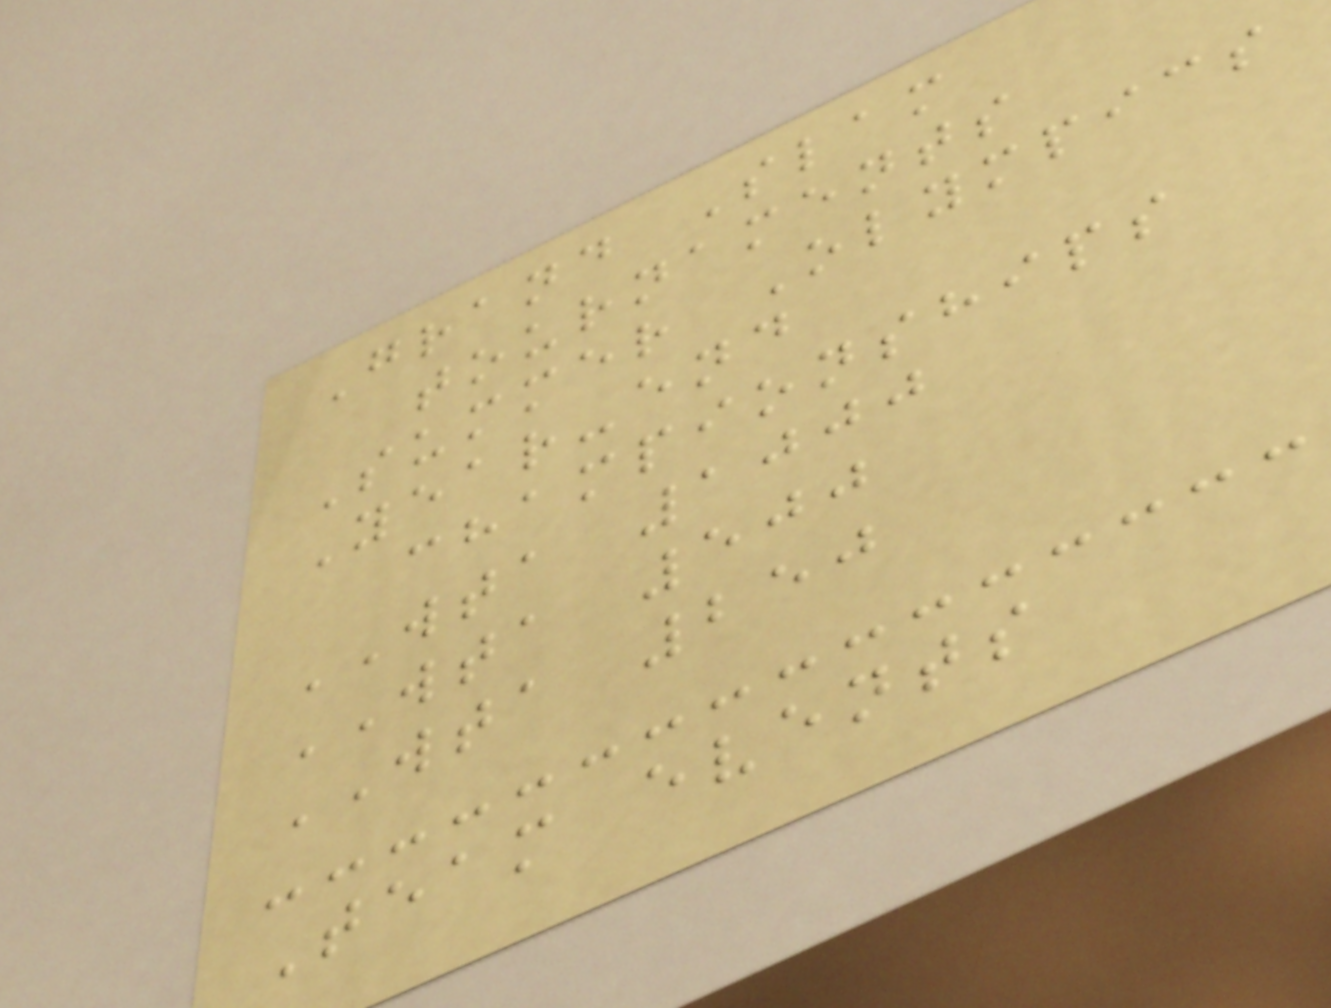Grand Slam
tournaments
Summer Olympics
Year-end
championships
WTA 1000
WTA 500
WTA 250
Team events
